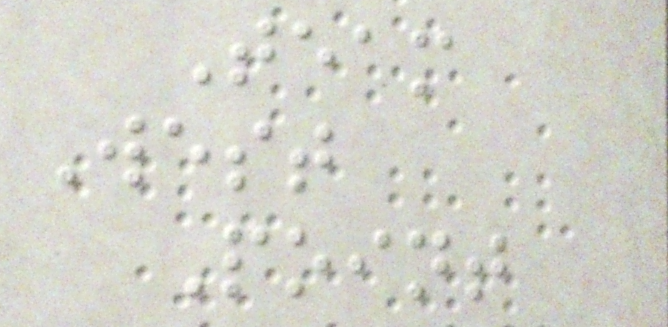Team
West
Point
